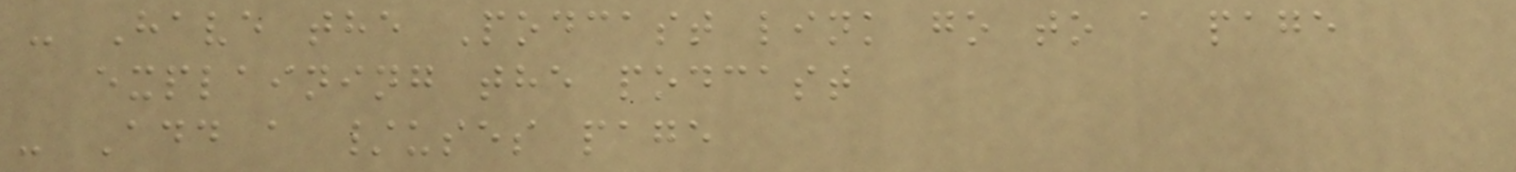- Have the Podcast link go to a page
explaining the podcast
- Add a /uses page
